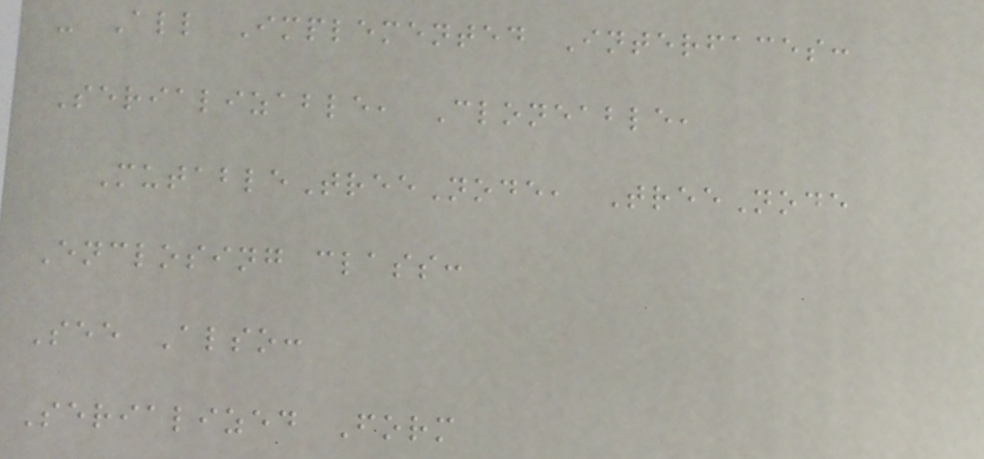- All Implemented Interfaces:
Serializable, Cloneable,
MutableTreeNode, TreeNode
Enclosing class:
See Also:
Serialized Form
